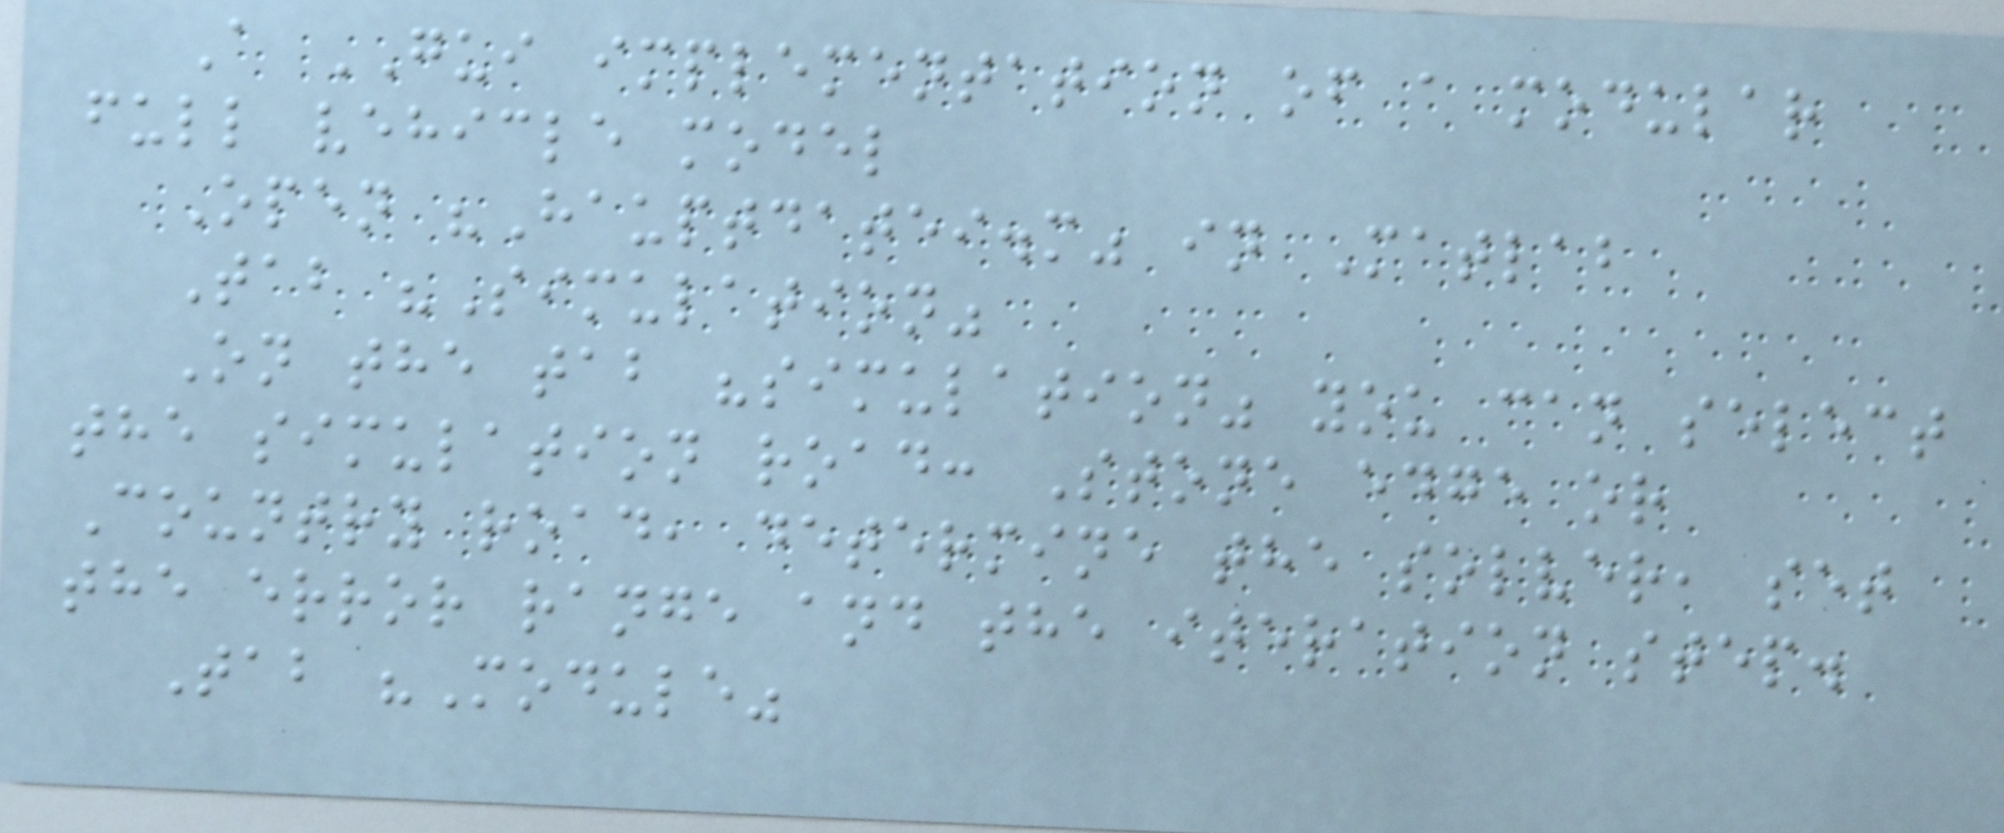A GUI implementation of a modular
full vehicle model
Open "Hauptdatei.m" in Matlab
Tab "Simulation"
On the tab "simulation" you can select
the simulation road: Stone edge or
Country road, determine the solver, set
the error range and the iteration step.
Tab "Module"
